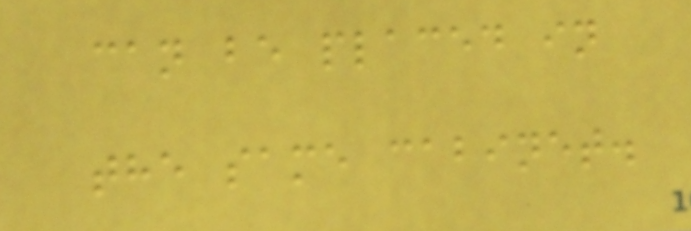can be placed in
the same cabinet.
